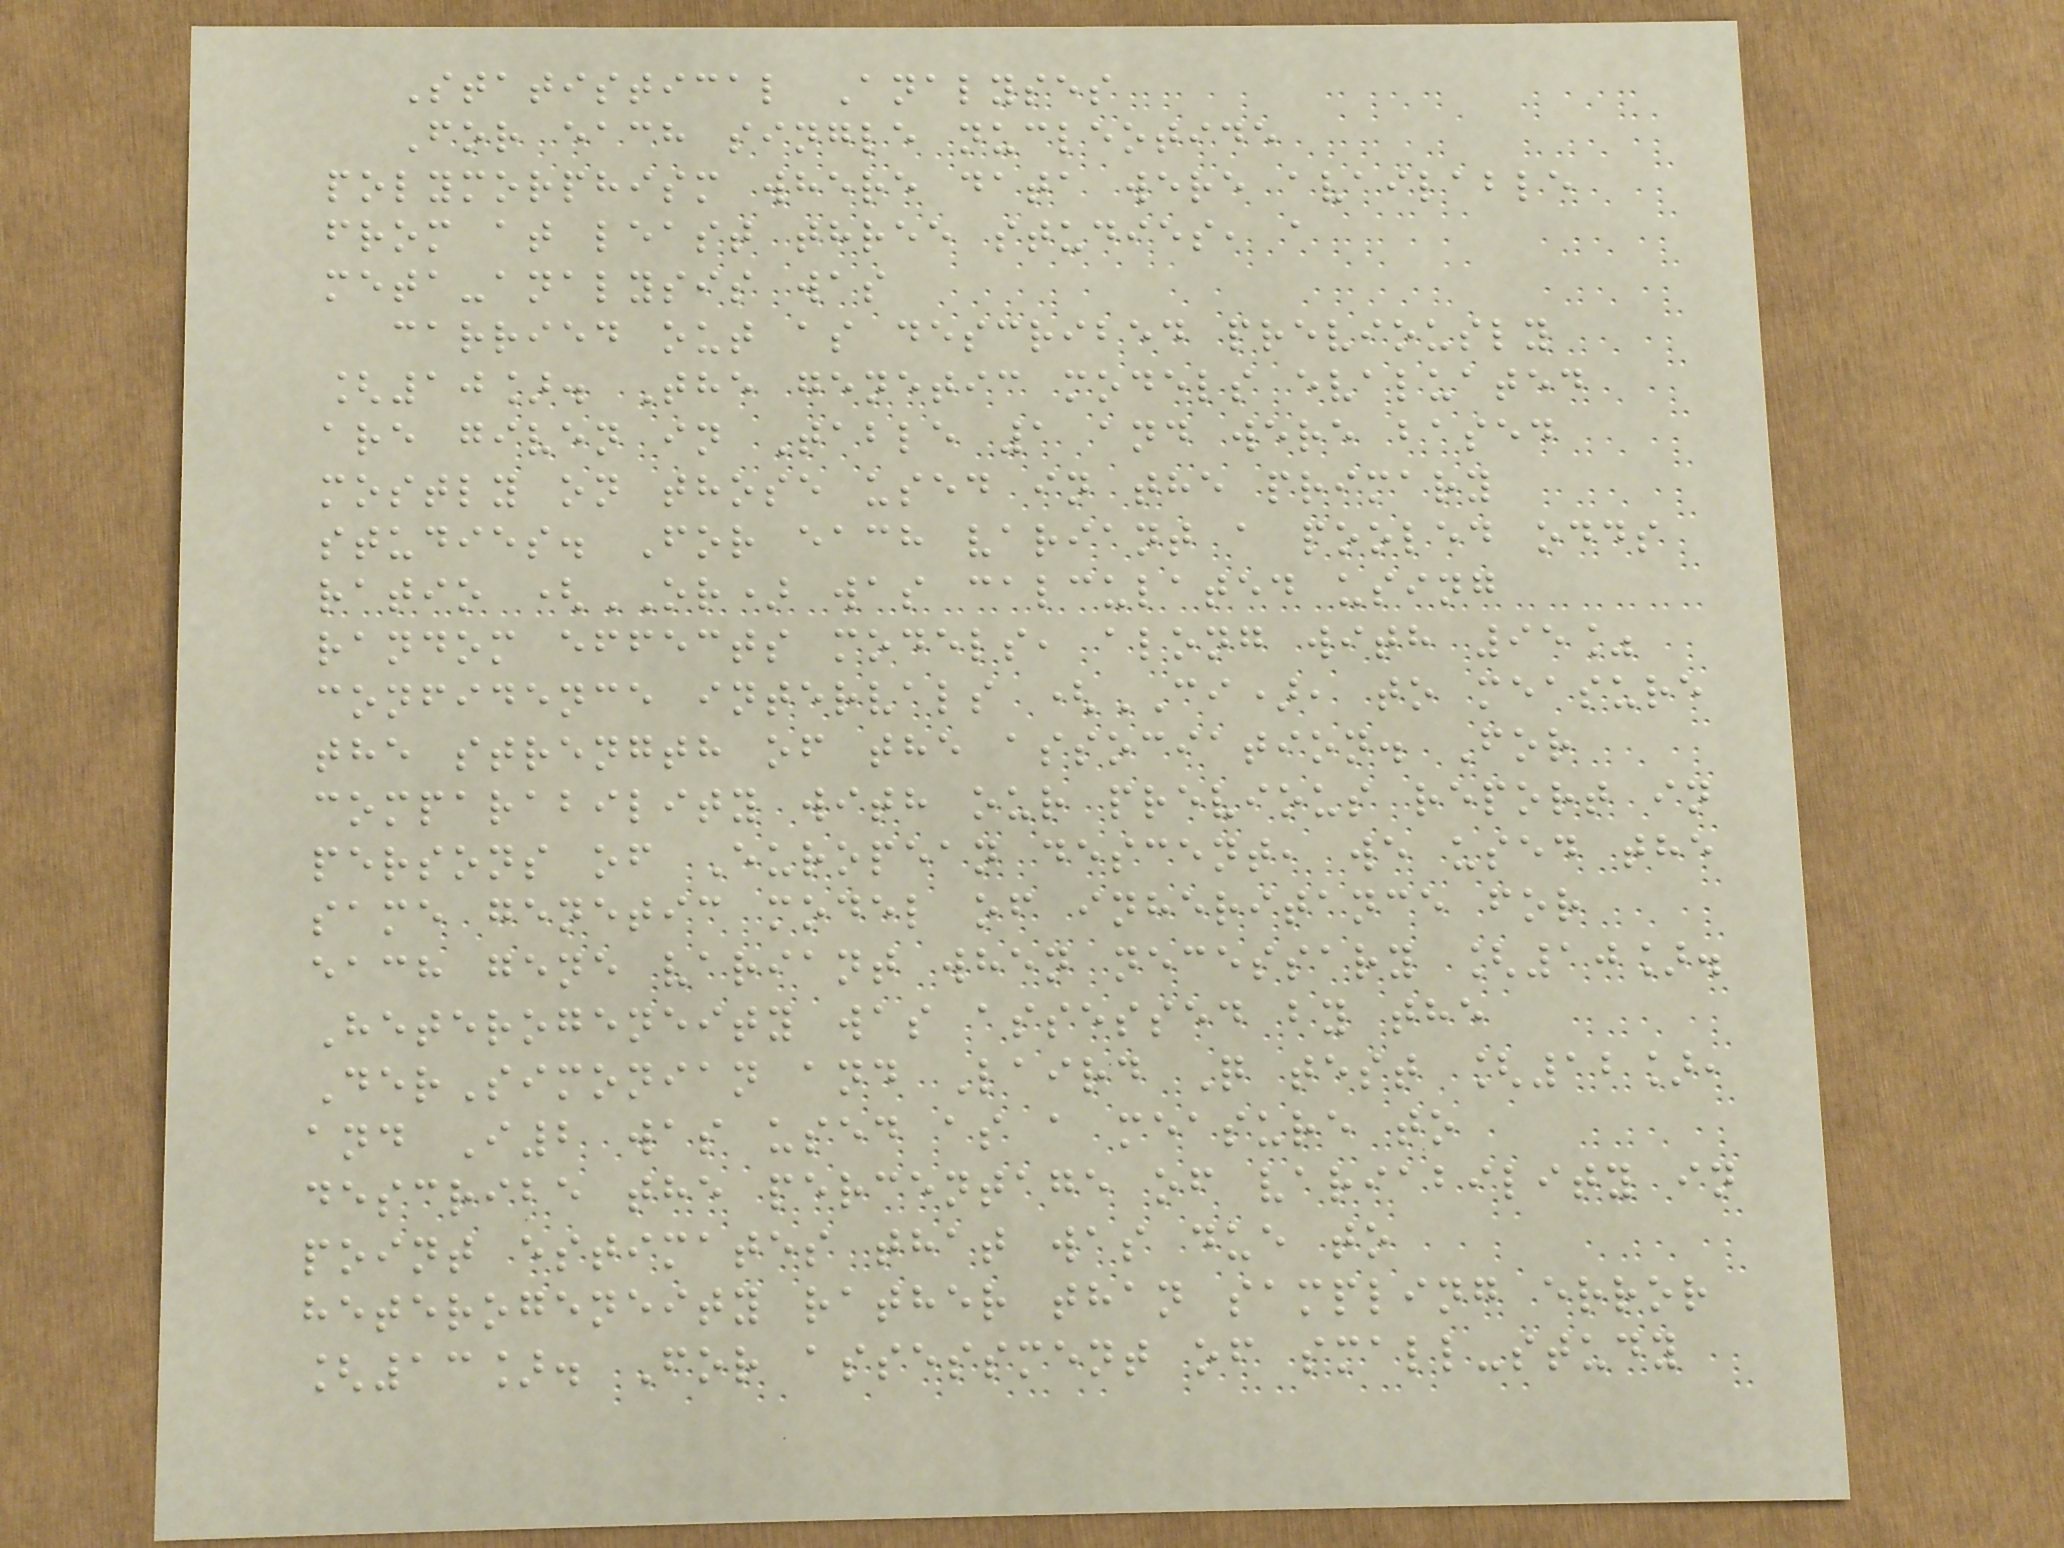Statistical Analyses
For each single nucleotide
polymorphism where data were available
from at least three studies, a
meta-analysis was
carried out as described previously
[10]. The genetic models evaluated
are given in Table 1 and were based
mostly on those used in the primary
studies. For each variant a pooled odds
ratio (OR) was calculated using
random effects models, along with 95%
confidence intervals (CI), to measure
the strength of the association. For
comparability with our previous report in
persons of European descent, we used the
same genetic model of inheritance for
each gene variant when necessary [10].
Heterogeneity was assessed by the
DerSimonian and Laird Q test [12],
and I2 was used as a measure to
describe the percentage of variability in
point estimates that was due to
heterogeneity rather than sampling error
[13]. For assessment of small-study
